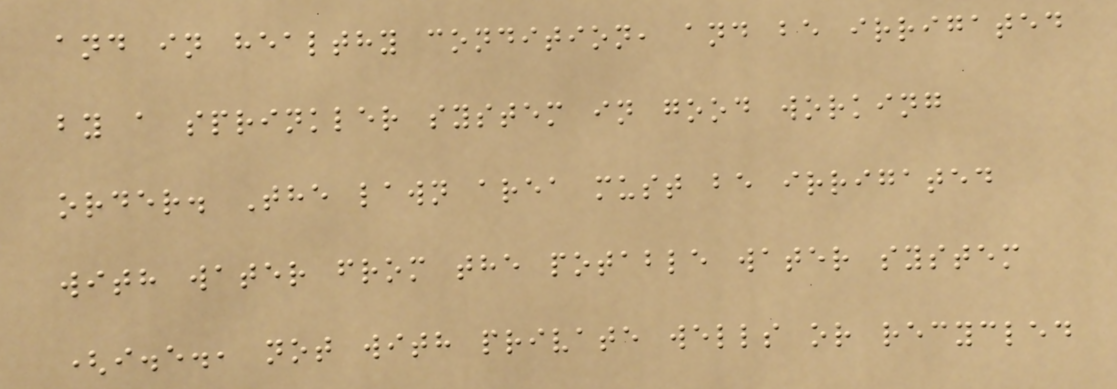and in healthy condition, and be irrigated
by a sprinkler system in good working
order. The lawn area must be irrigated
with water from the potable water system
(i.e., not with private wells or recycled
